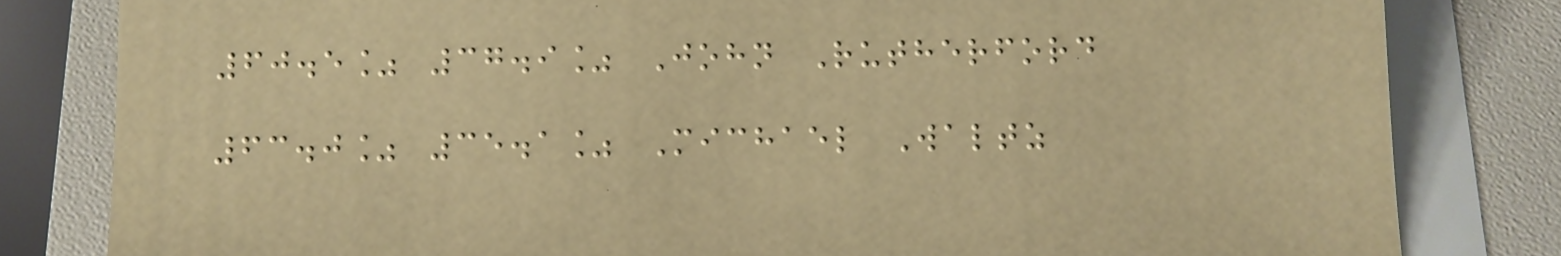60.5% 37.9% John Rutherford
63.0% 35.1% Michael Waltz
